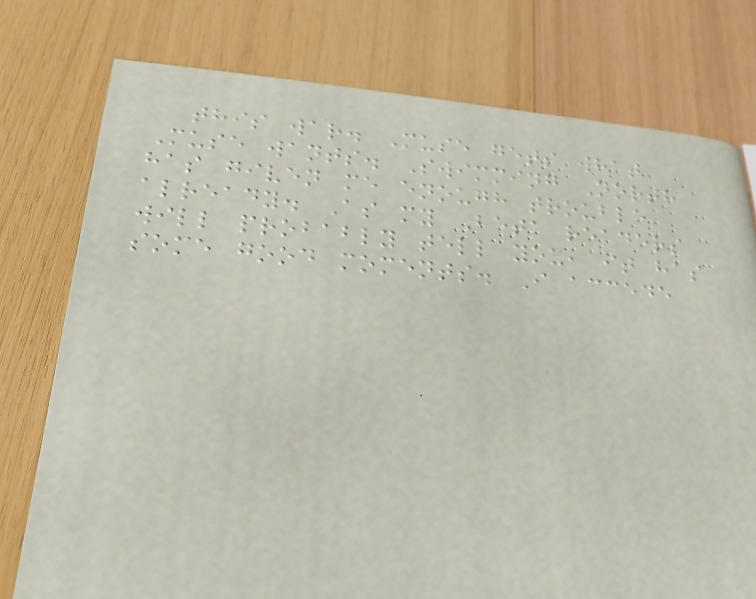this war. Muse gets what
Muse wants. Swimming North
has given me enough trouble
already. As my Beta readers
will probably tell you, it has
some good moments. I accede
